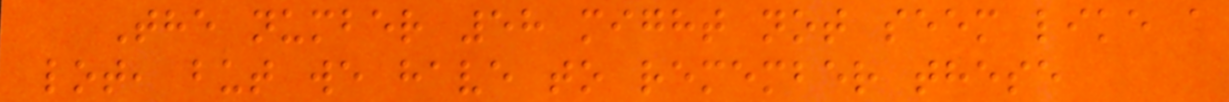The number 58 might not seem like a
lot, but we have to remember these
